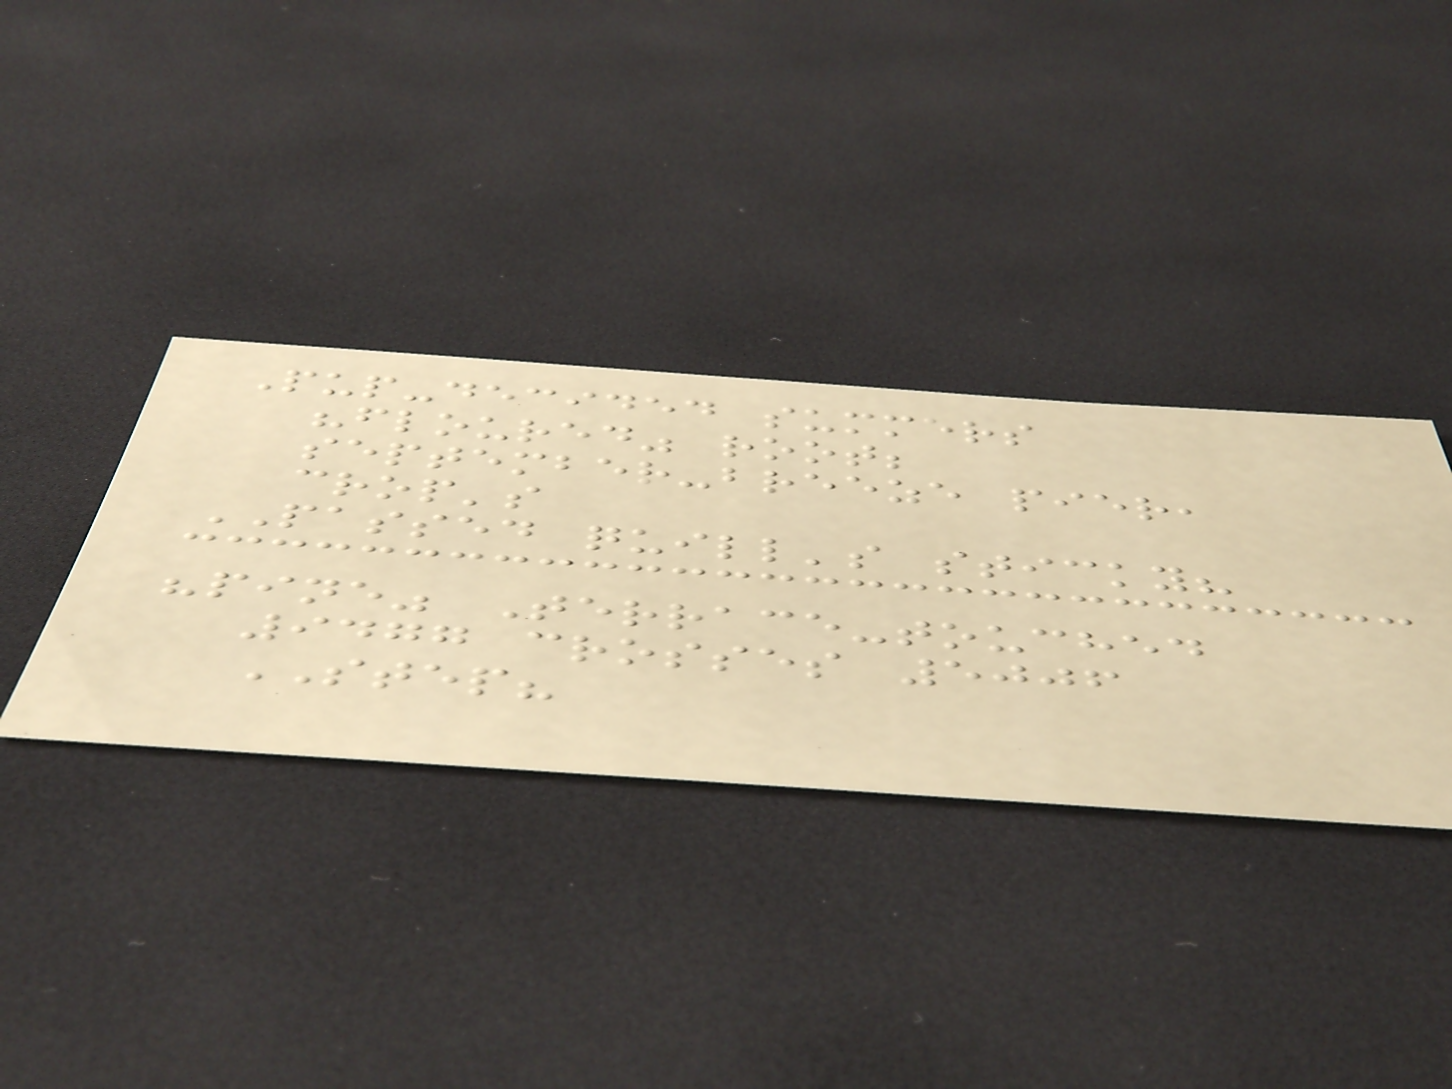Pup-decided summers
"floured" root;
september-breeze pier,
crop's
PASSED quill's sticky?
"pine" Terrace-touched
9477 crosses 5006
STEP?
